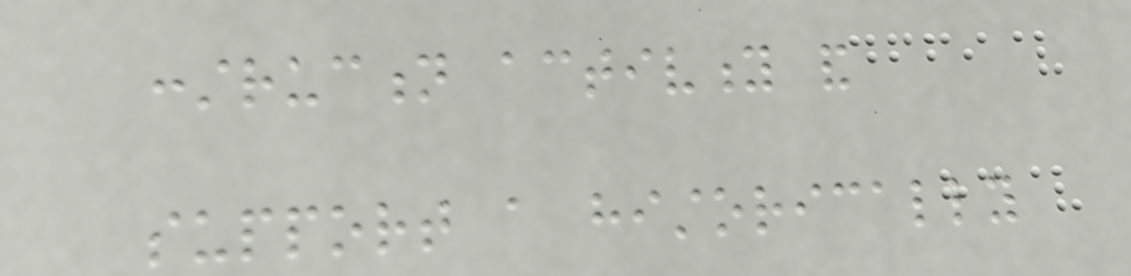construction activity and
support a historically
